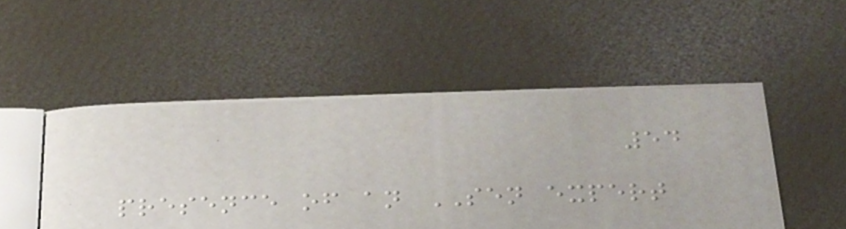54
presence of an SEN expert
